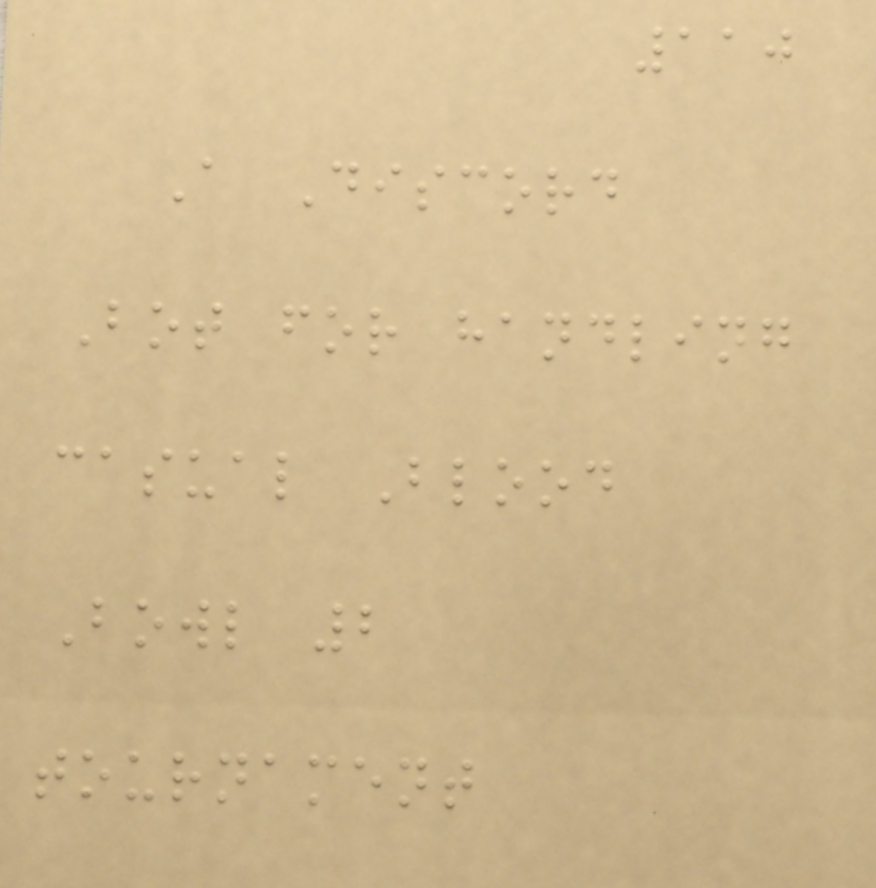110
A Discord
Bot for handling
casual Blood
Bowl 2
tournament
